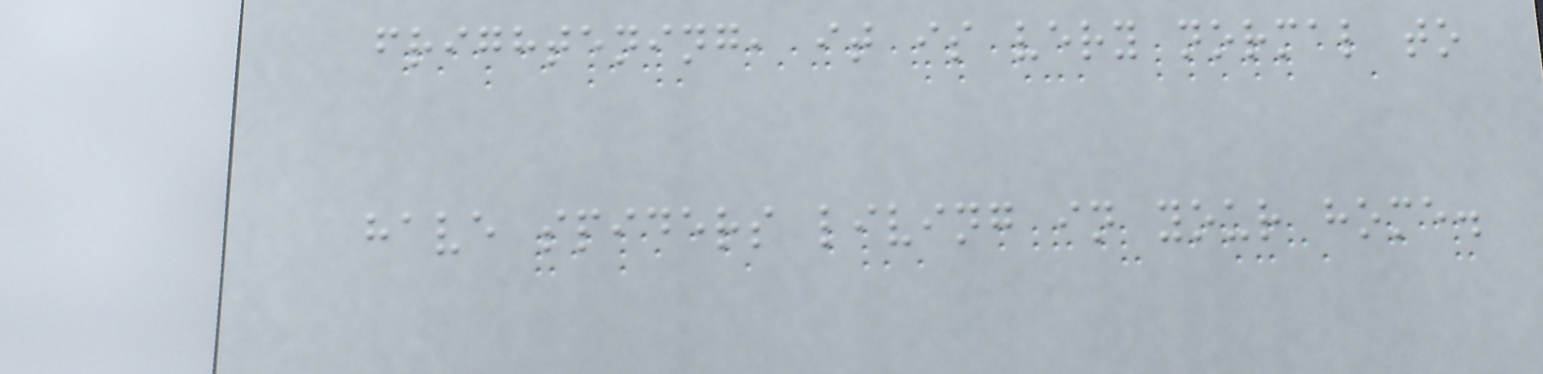frightening, it is very normal to
have spiders living in your home.
